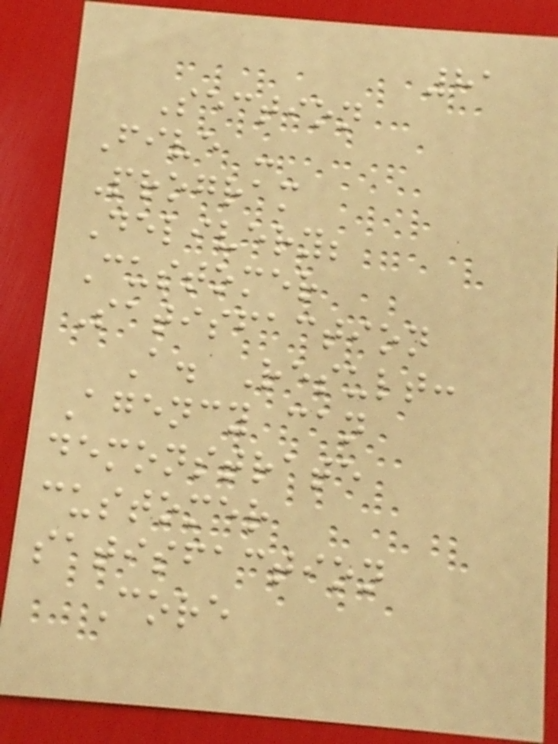81
Section
Five -
Program
Delivery;
Customer
Satisfaction
A. Result:
Agency can
demonstrate
customer
satisfaction
Core
